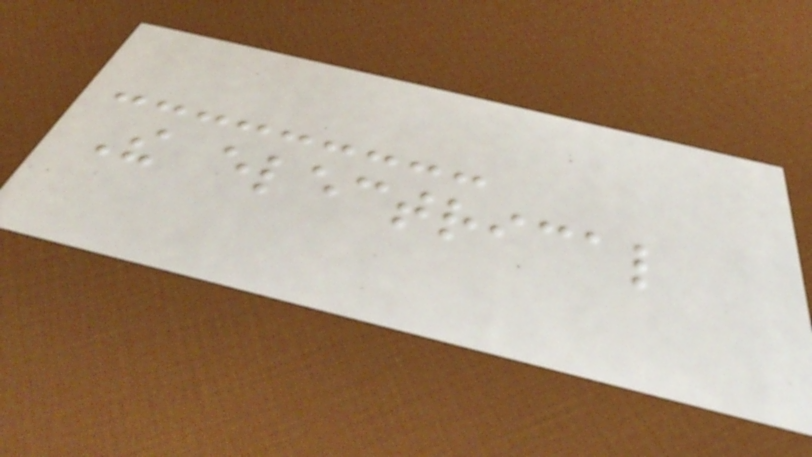The electrical
